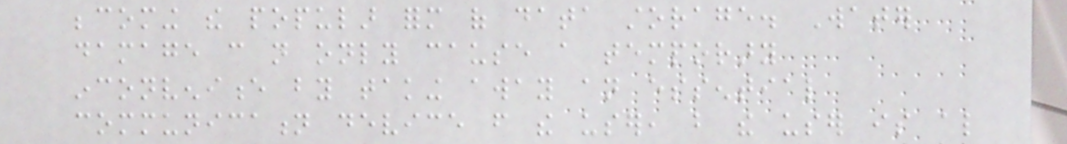becoming the popular form of data storage. Water
damage can not only cause a temporary
inconvenience by taking away an essential
communication device from the user, but the user is also
